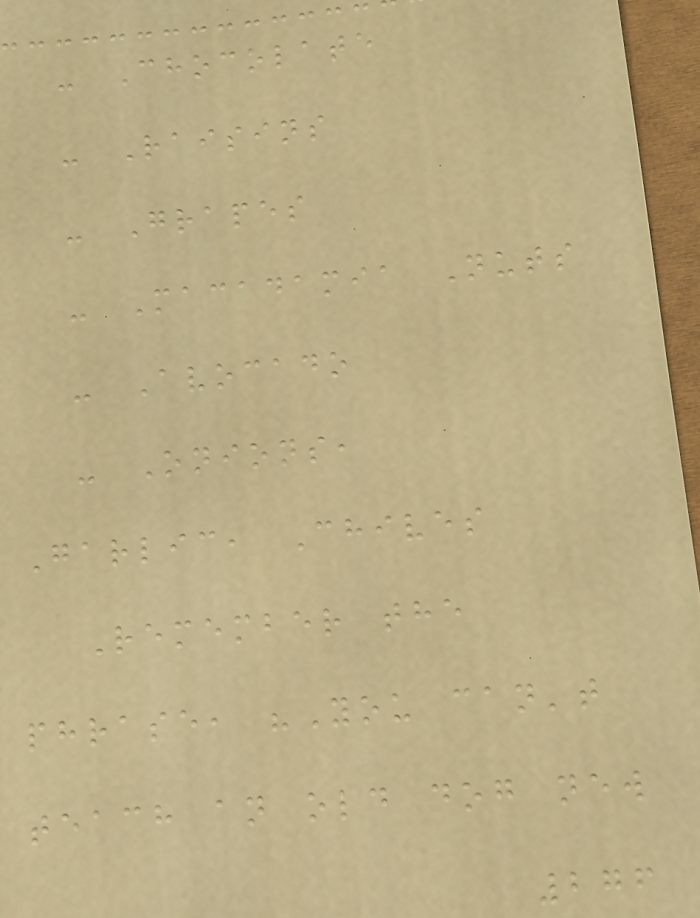- Chocolate
- Raisins
- Grapes
- Macadamia Nuts
- Avocado
- Onions,
Garlic, Chives
Remember the
phrase, "You can't
teach an old dog new
276
